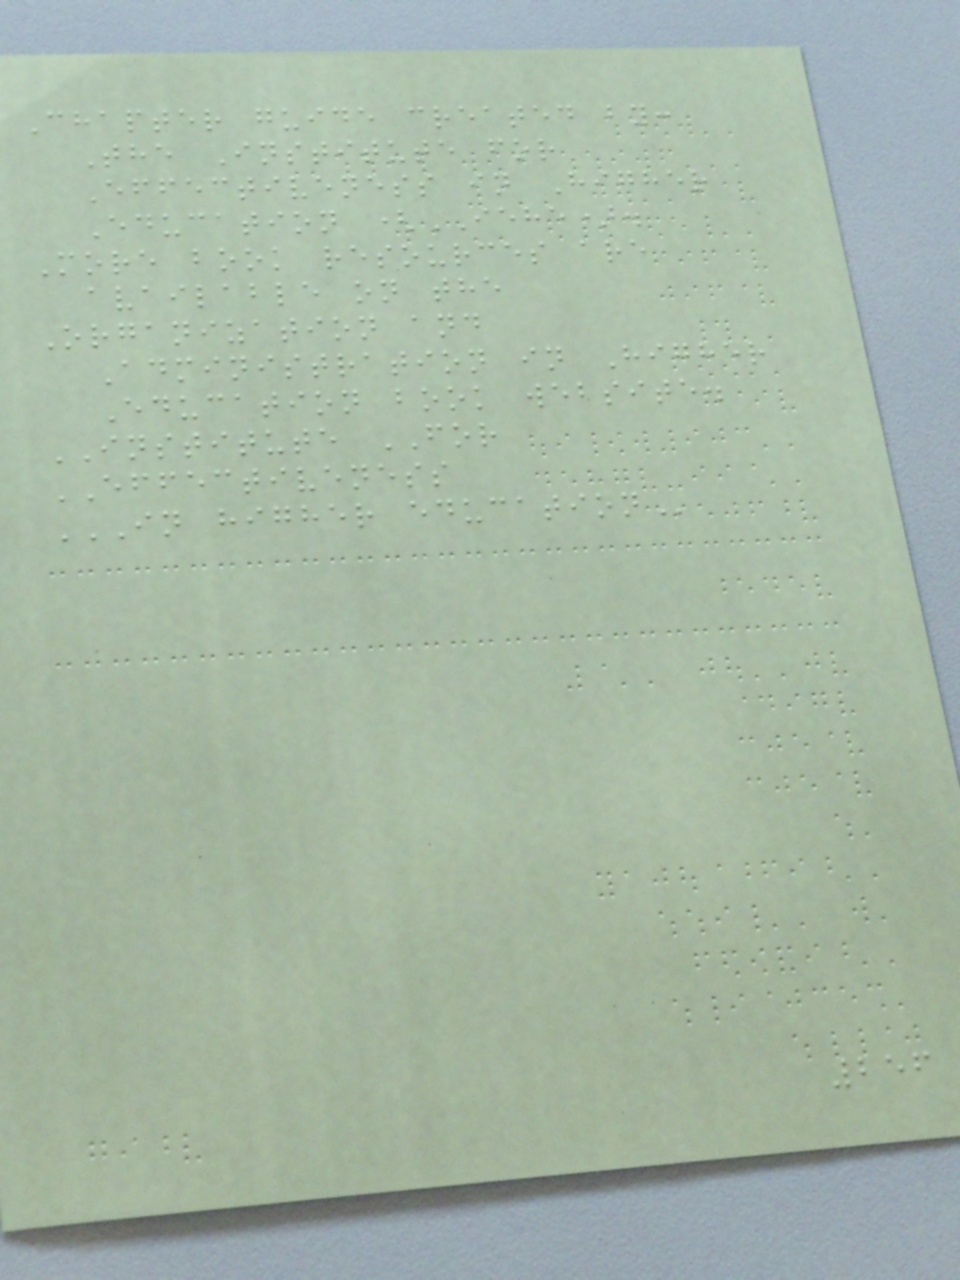Chapter guide created by:
The Institute for
Effectiveness in Higher
Education (IEHE).
More book resources are
available on the
Organization and
Administration in Higher
Education book website.
INSTITUTE FOR
EFFECTIVENESS
IN HIGHER EDUCATION
256
